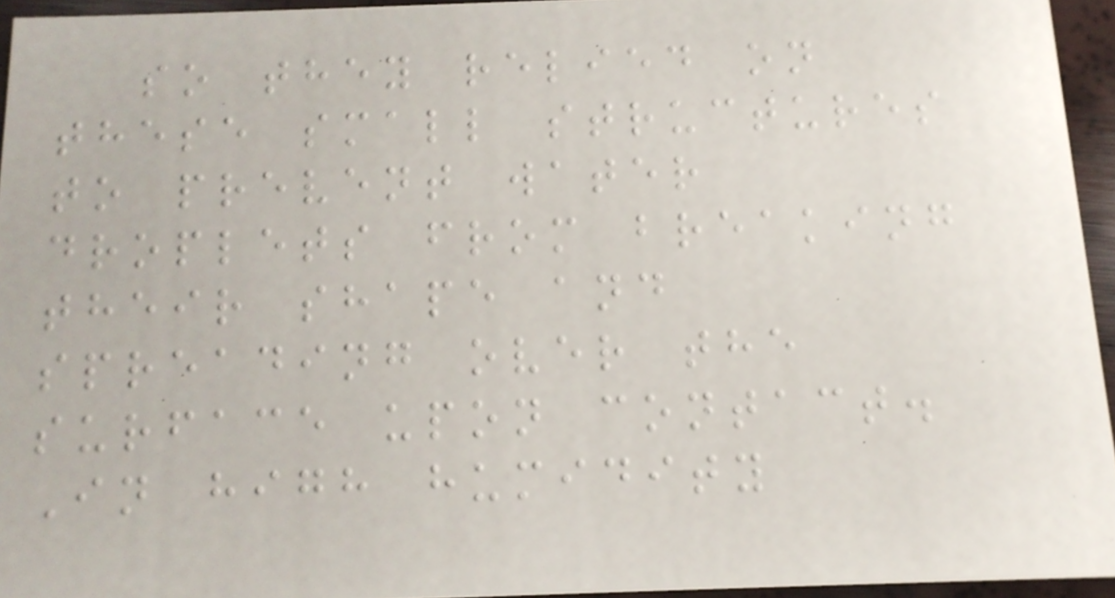so they relied on
these small structures
to prevent water
droplets from breaking
their shape and
spreading over the
surface upon contact.
In high humidity
